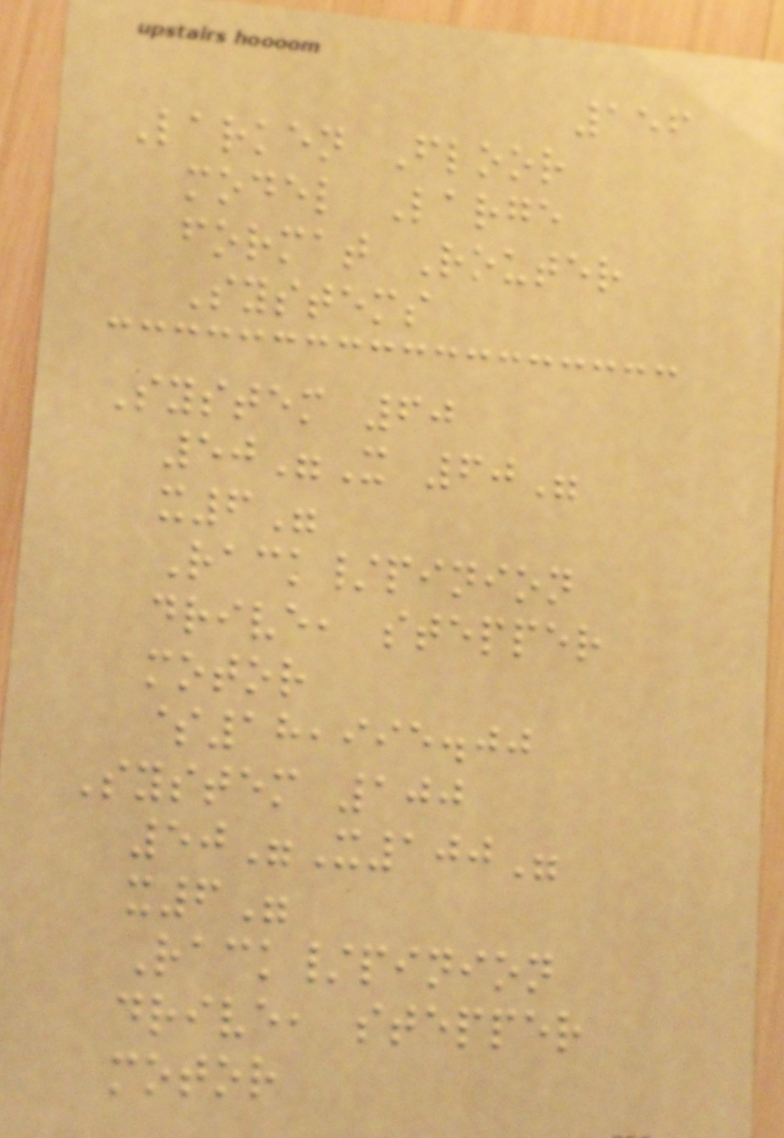156
Larken Floor
model Large
format Router
Systems
System 60
50"X 60"
x6"
Rack/pinion
drive, stepper
motor
$18,995.00
System 100
50"X100"
x6"
Rack/pinion
drive, stepper
motor
